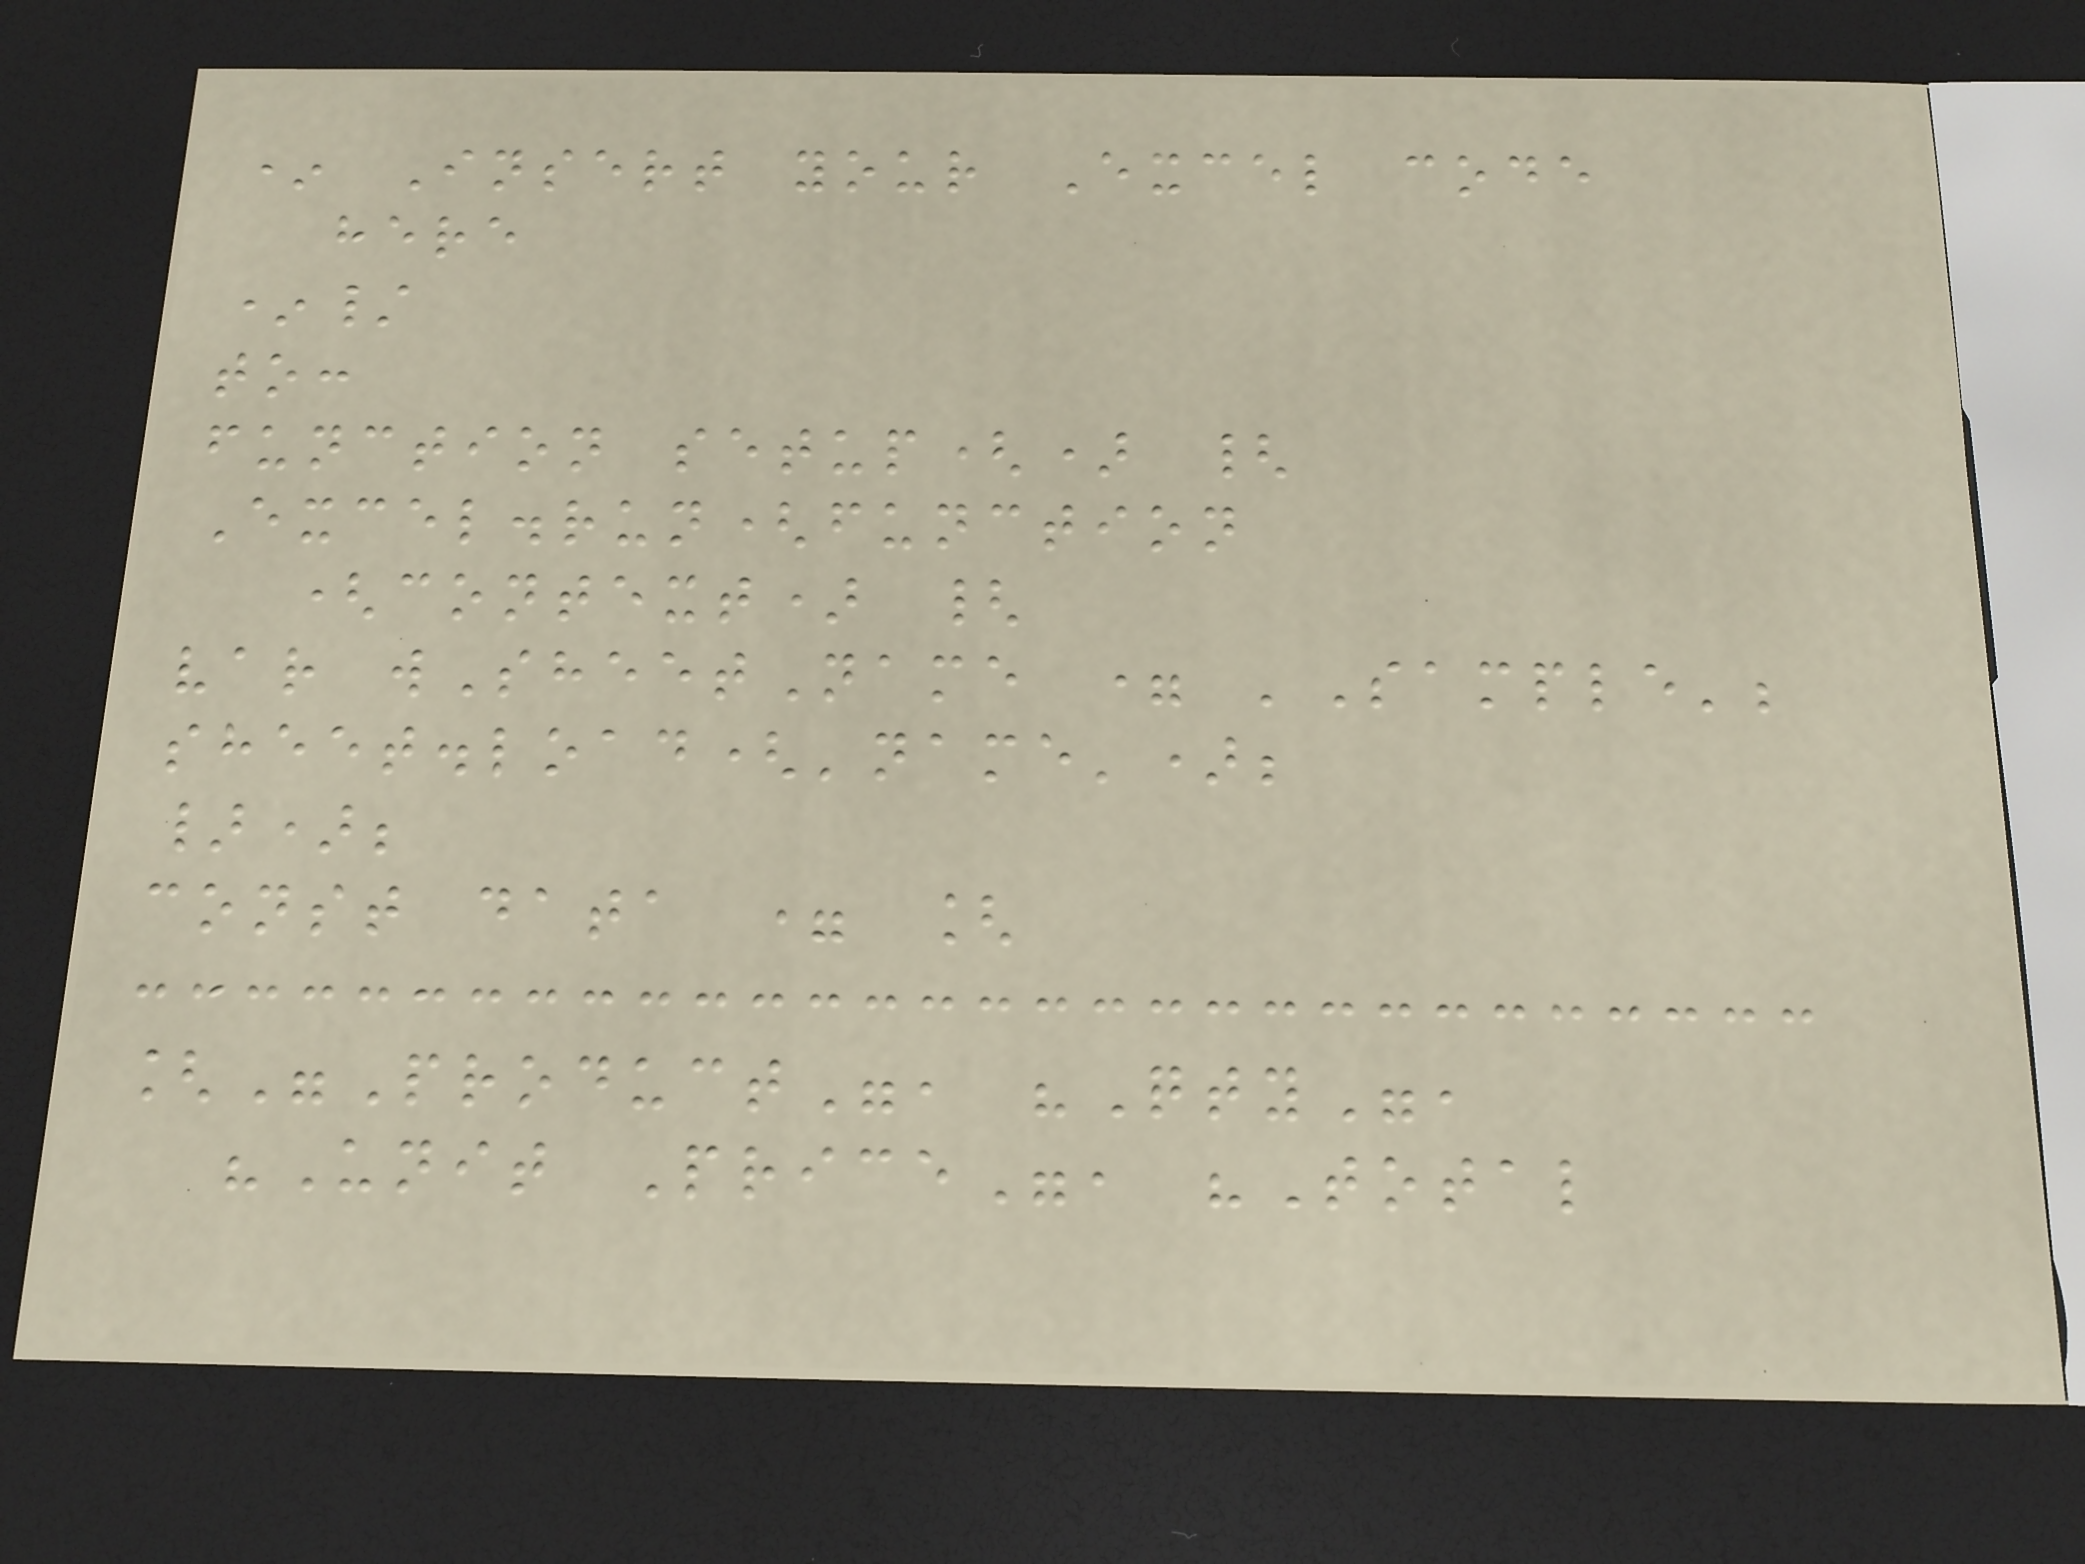* Insert your Excel code
here
*/
to:
function setup() {
Excel.run(function
(context) {
var wSheetName = 'Sample';
sheet.load('name');
});
const data = [
["Product", "Qty",
"Unit Price", "Total
